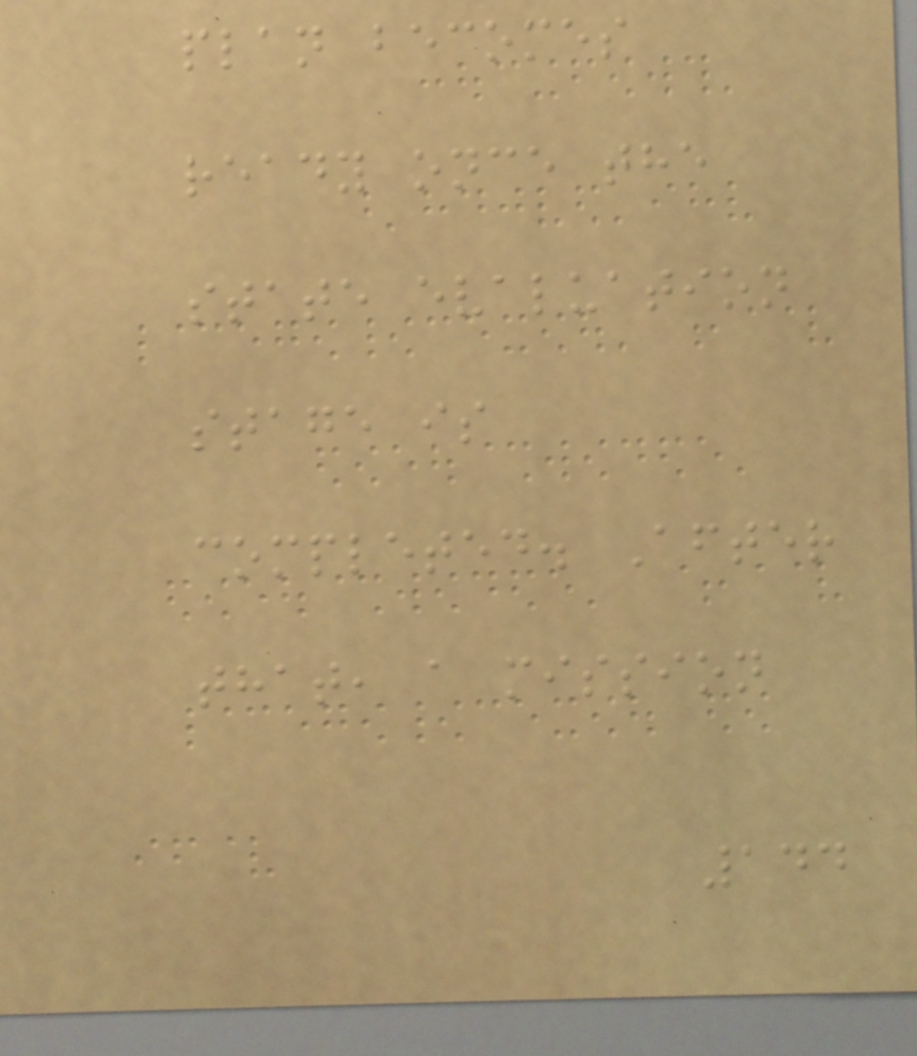plan becomes
ready once the
state evaluation
stage is
completed. After
that, a mission
144
